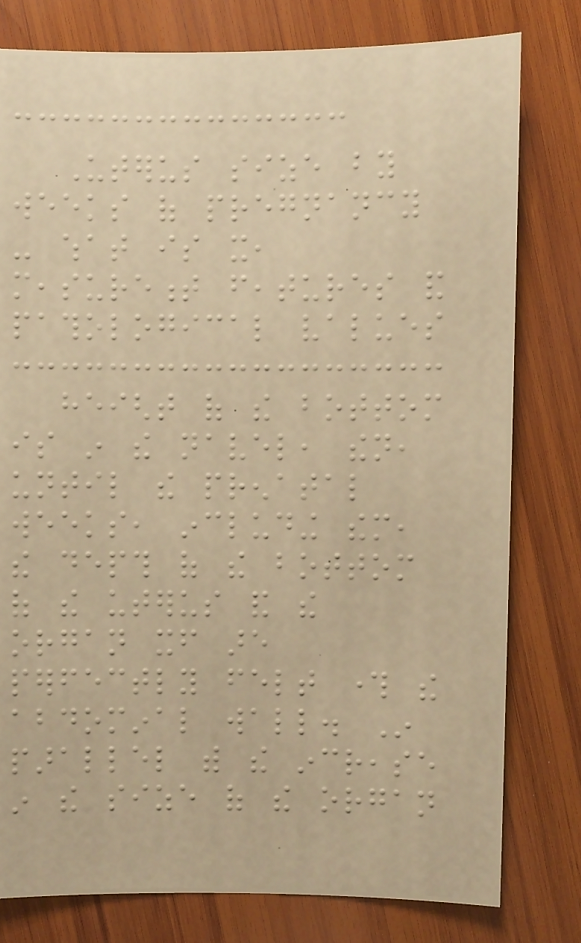Uterus size by
weeks of pregnancy
- what is it,
measurement features and
pathological values
height of the bottom
is in the navel, then,
until the prenatal
weeks, including them,
the depth of the bottom
of the uterus and the
organ itself are
perfectly felt through the
abdominal wall. In
parallel with the increase
in the size of the organ
